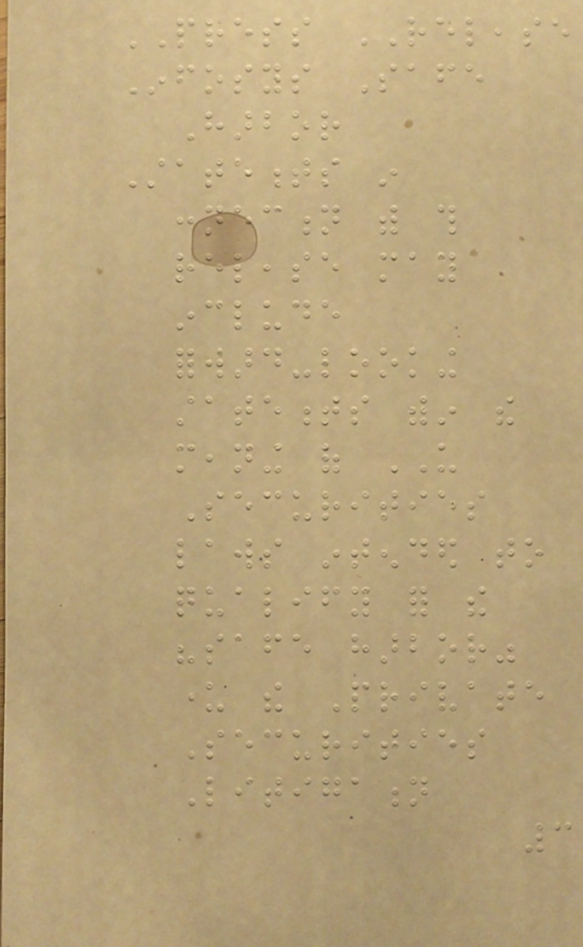PRESS RELEASE
Infosys Safe
Harbor
Statements in
connection with this
release may
include
forward-looking
statements within the
meaning of US
Securities
laws intended to
qualify for the
"safe harbor"
under the Private
Securities
Litigation
3
